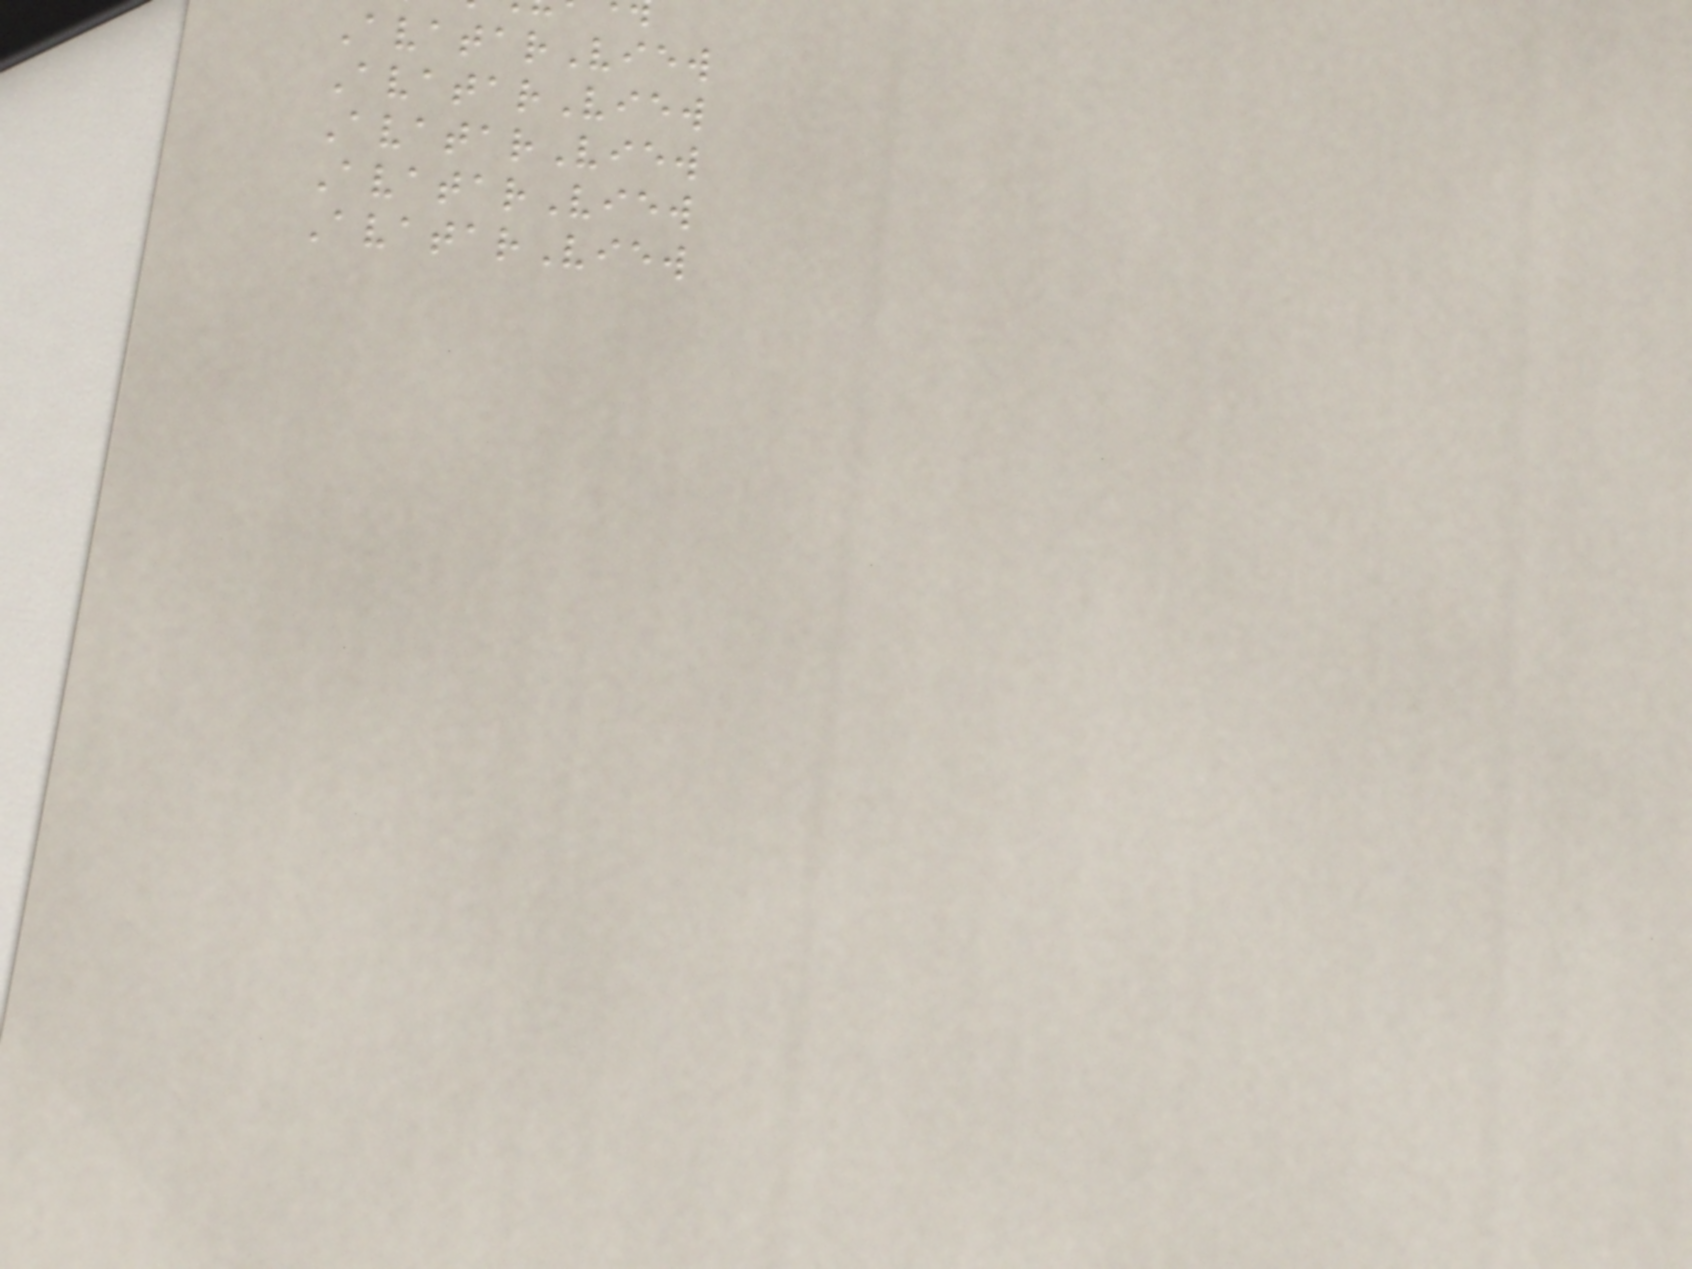AvatarView
AvatarView
AvatarView
AvatarView
AvatarView
